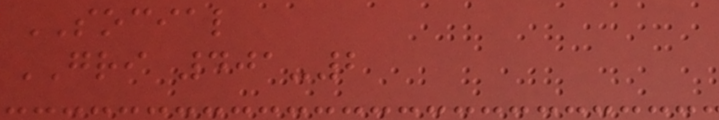SOCIAL
GRI 401-2
